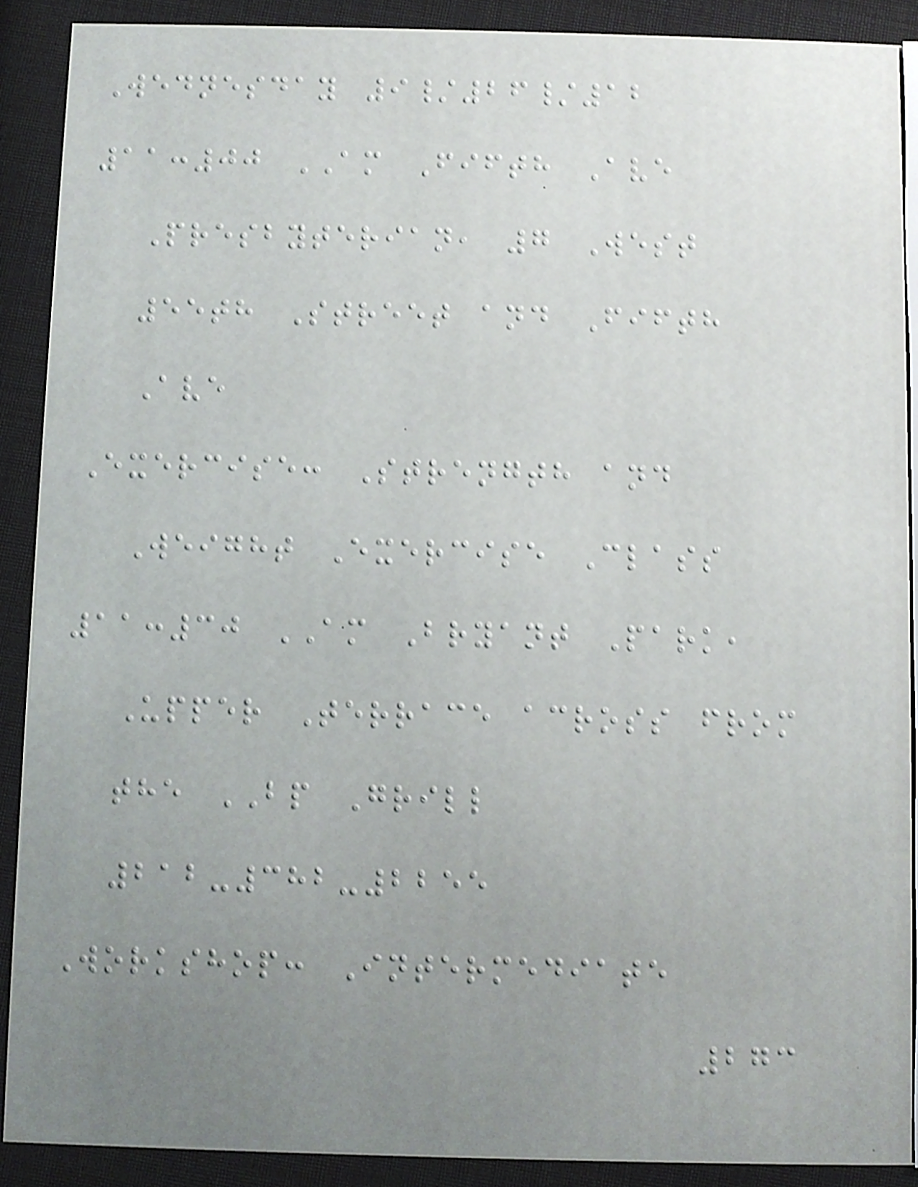Wednesday 9/26/12
11:00 AM Fifth Ave
Presbyterian, 7 West
55th Street and Fifth
Ave
Exercise: Strength and
Weight Exercise Class
11:30 AM Bryant Park,
Upper Terrace across from
the BP Grill
212-382-2255
Workshop: Intermediate
273
